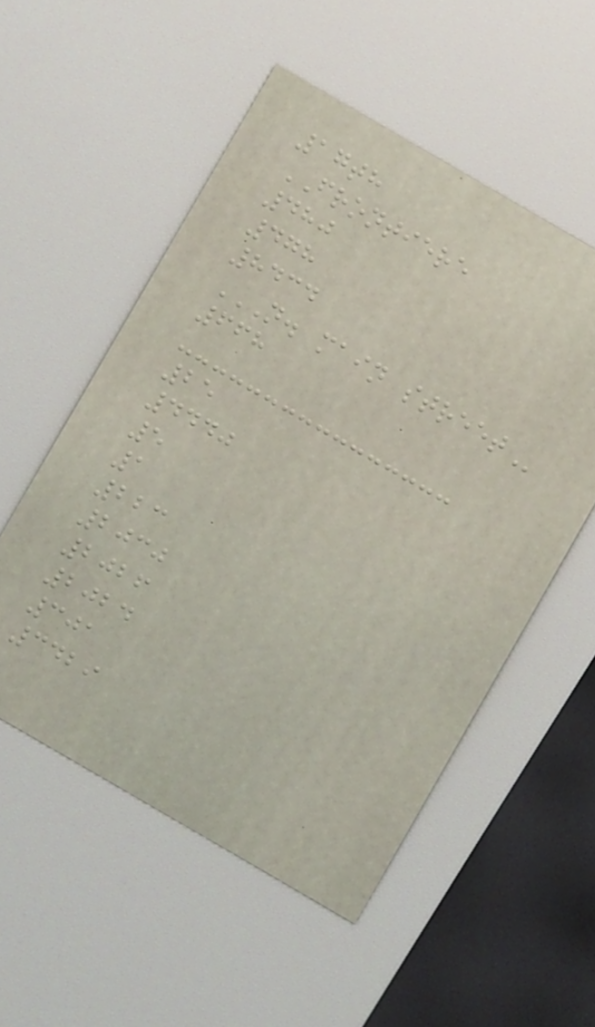17th
FRONTIERE
480
478
8434
N. MAIN STREET
668
25
4440
5
1
223
2030
2026
2024
301
3429
